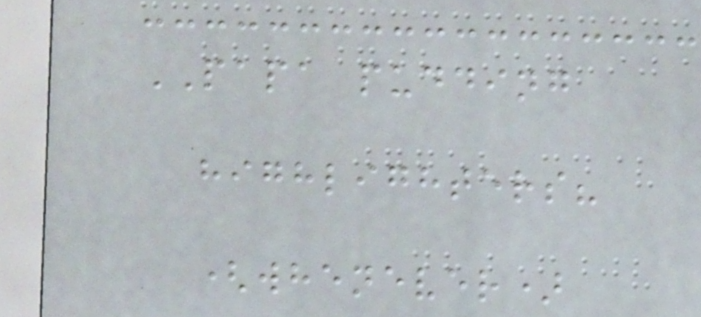PAPA pudding
highlighters?
(whenever)
